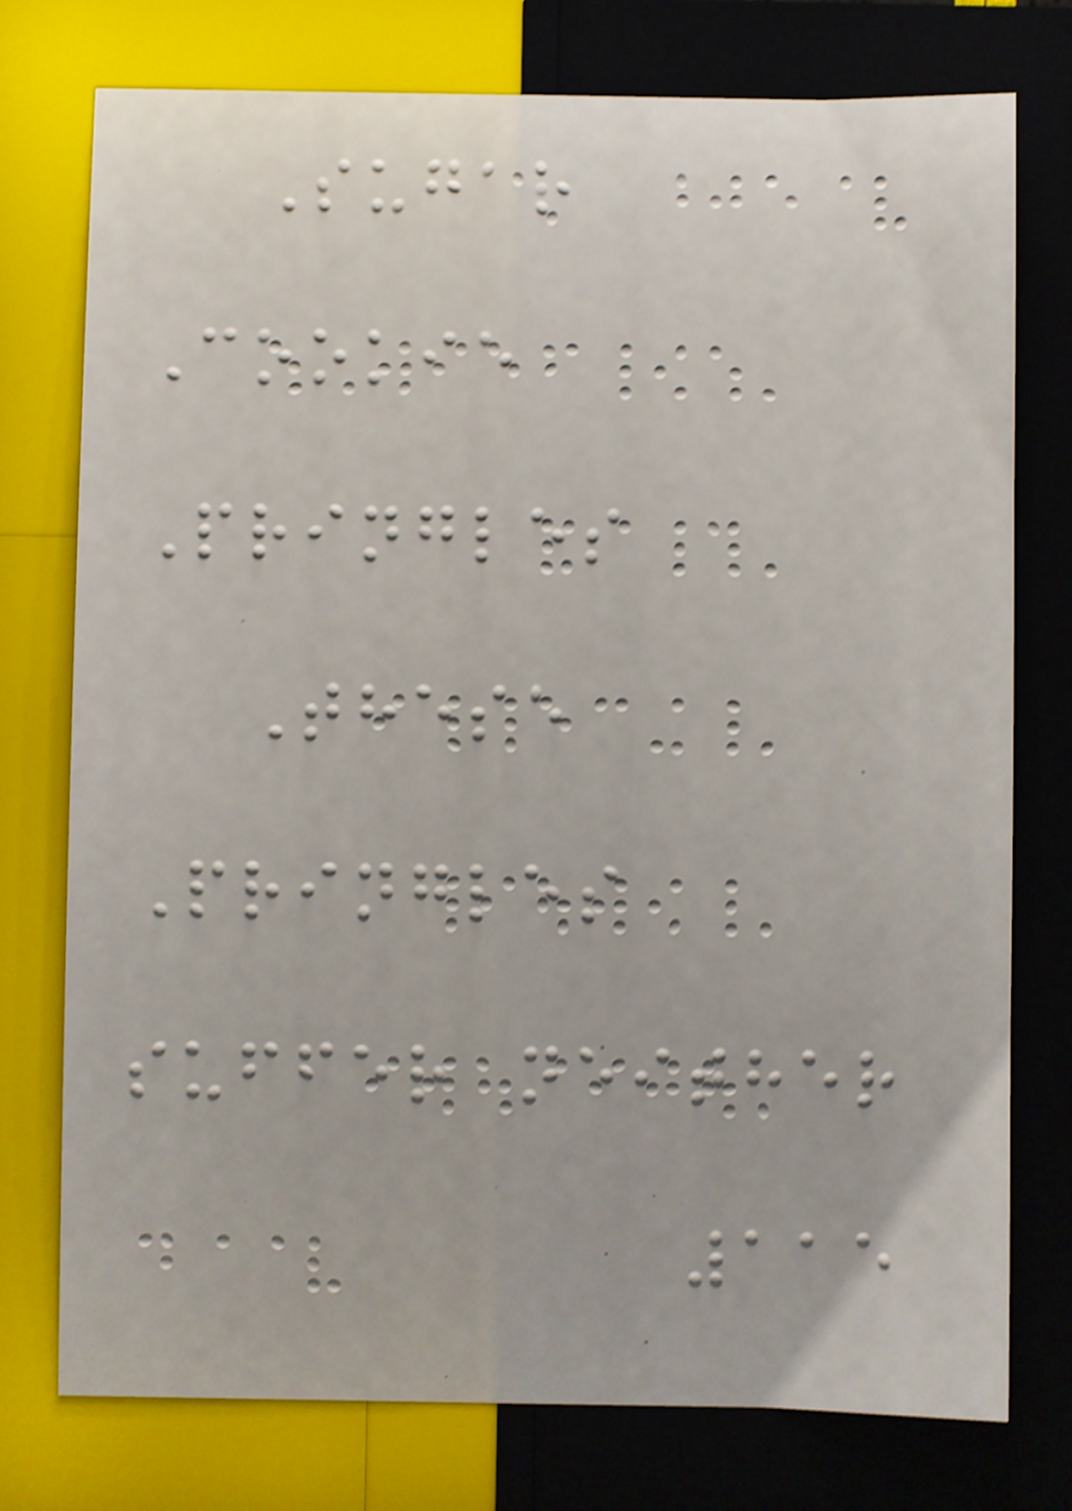Sugar
Cookie
Pringles
These
Pringles
suffer neither
115
